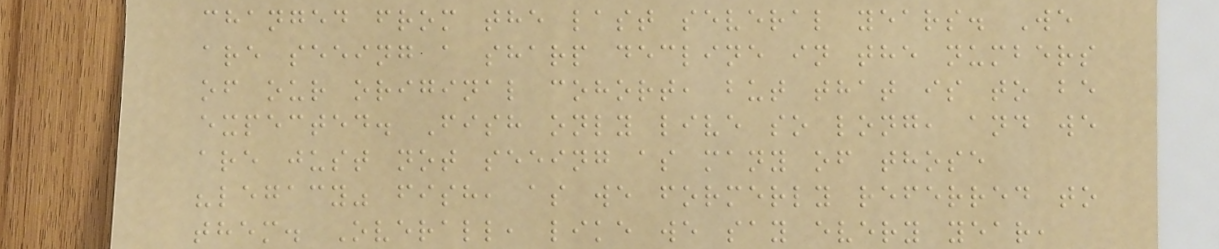changed from the last several years. We
are seeing a sharp decline in the numbers
of our original cohort, but that is to be
expected. Fish only live so long, and we
are just not seeing as many of those
"legacy" fish, as we formerly referred to
them. Overall, like we say every year,
